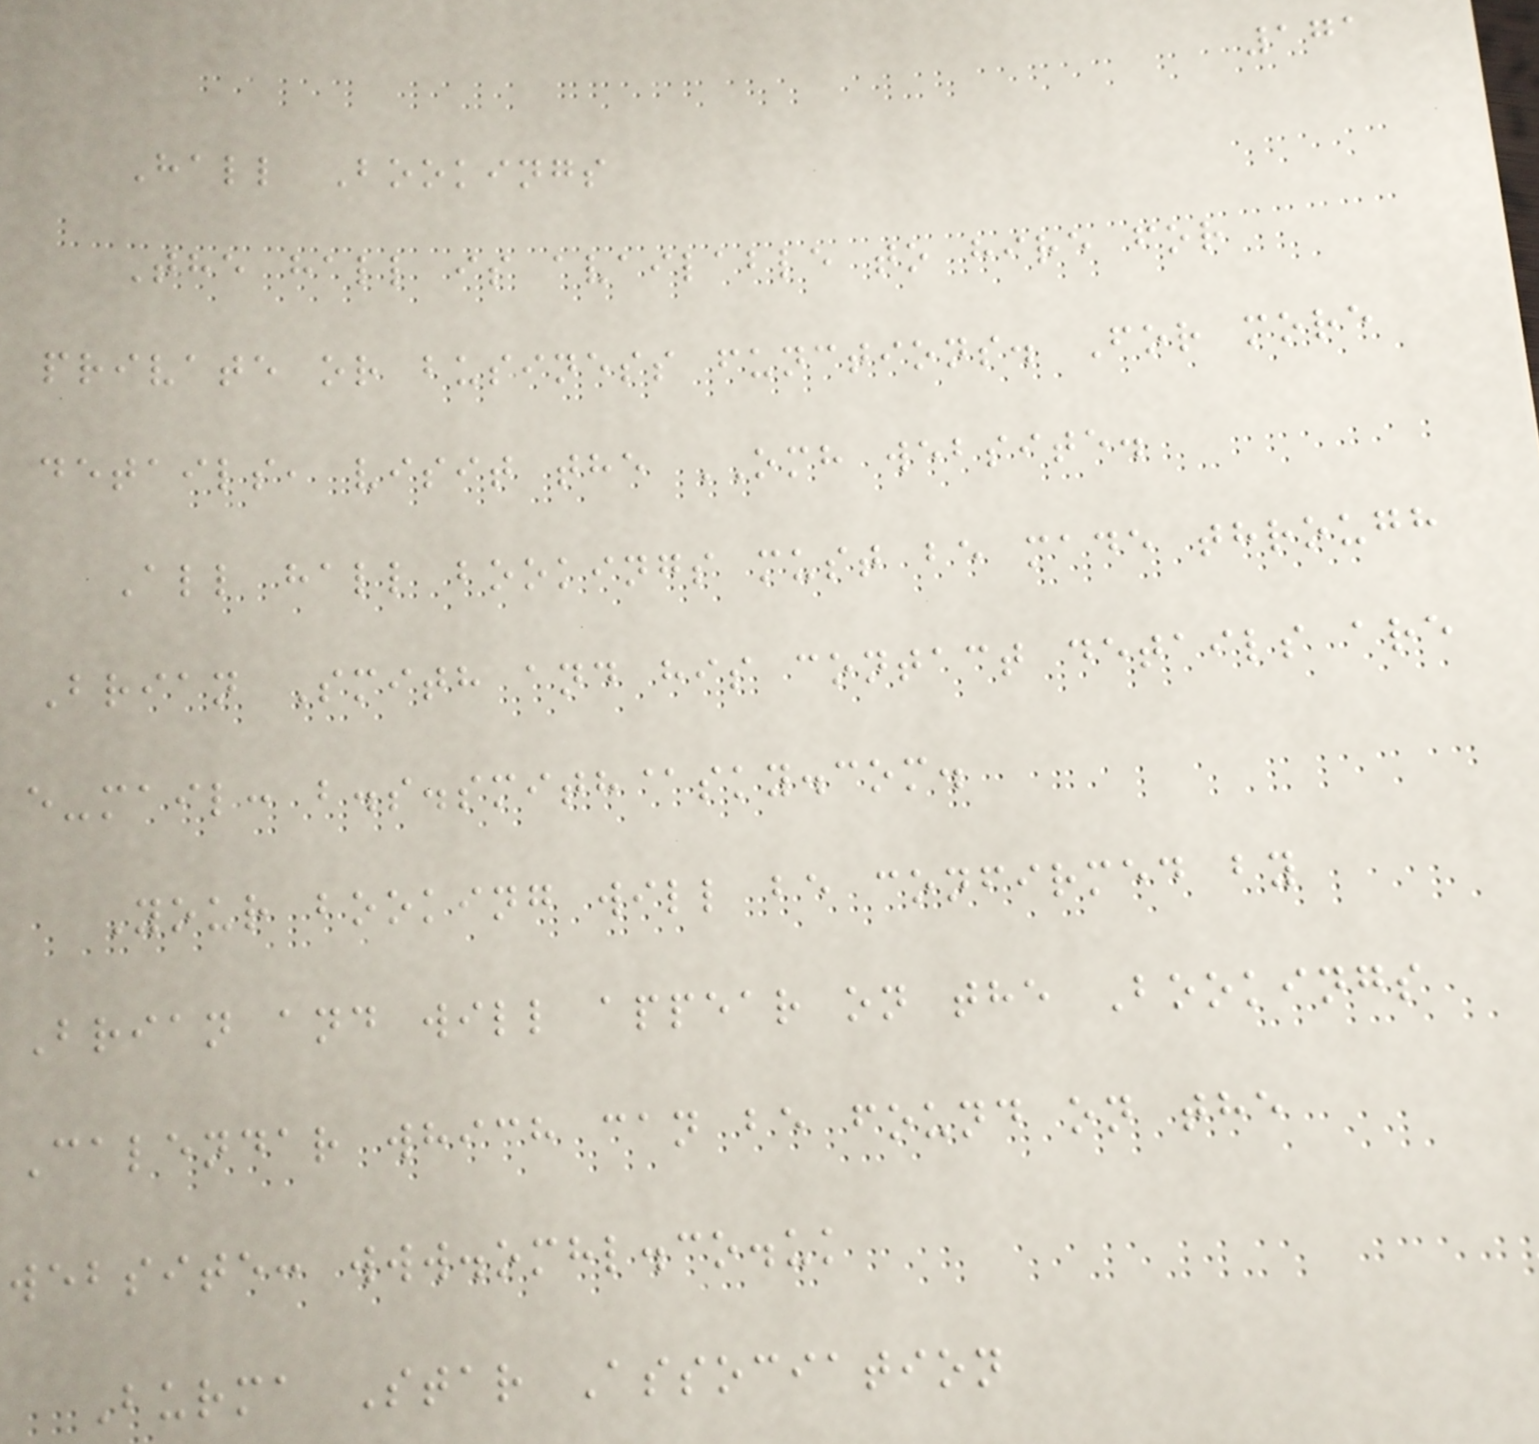171
Hall Bookings
The hall is available to hire for
private or business functions. For more
details, visit the OMH website.
All hall bookings must be made through
Brian Smith and his contact details are
e-mail: b.s.smith@sky.com.
Your booking will be confirmed by
Brian and will appear on the Bookings
Calendar which can be found on the
website: www.omhl.co.uk
Burma Star Association
